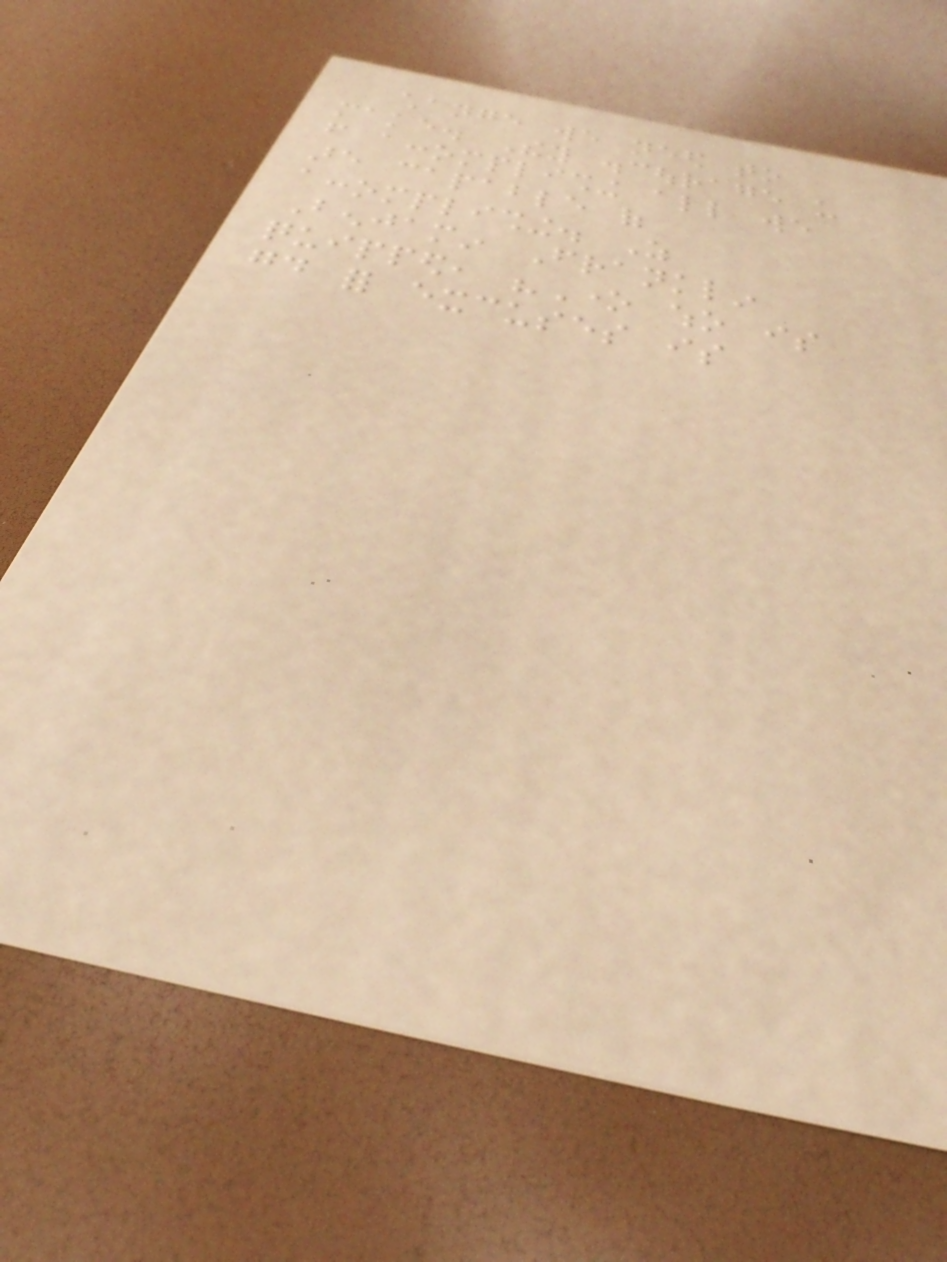change we need to
make. They discourage us
from accomplishing all we
are capable of
accomplishing. As
Benjamin Franklin
quipped, "One who is
good for excuses is
